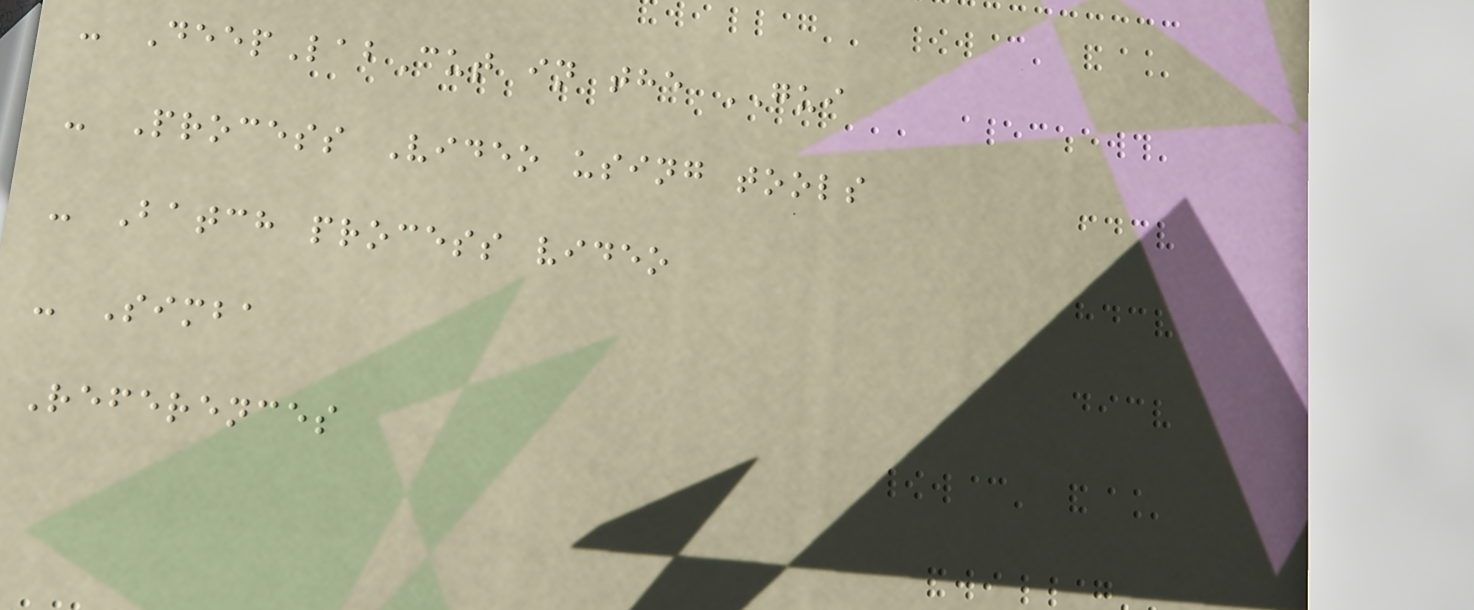- DeepLabCut in the GUI
- Process Video using tools
- Batch process video
- Simba
References
